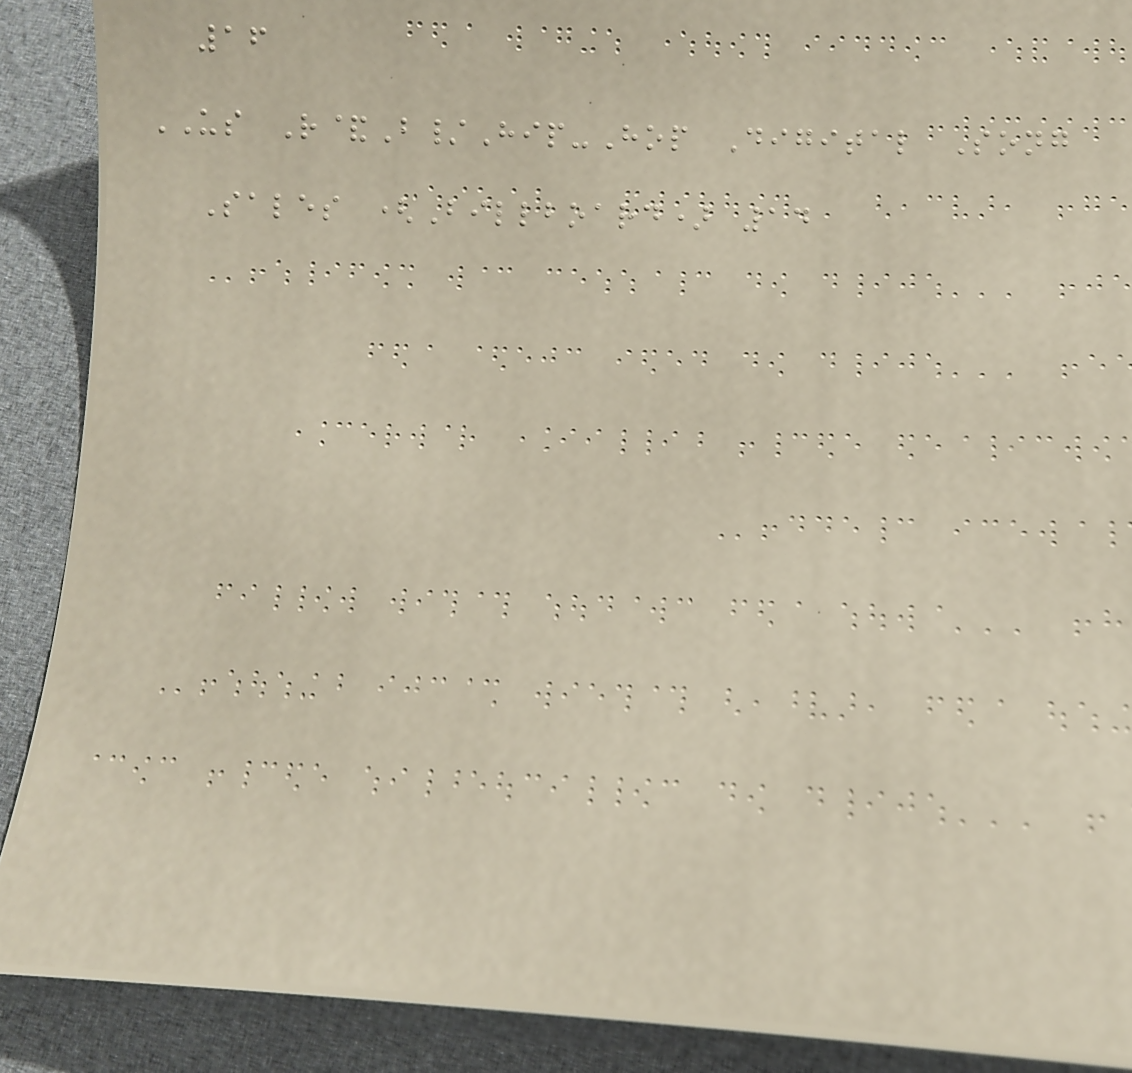16
US R&B/Hip-Hop Digital Song
Sales (Billboard) 14
